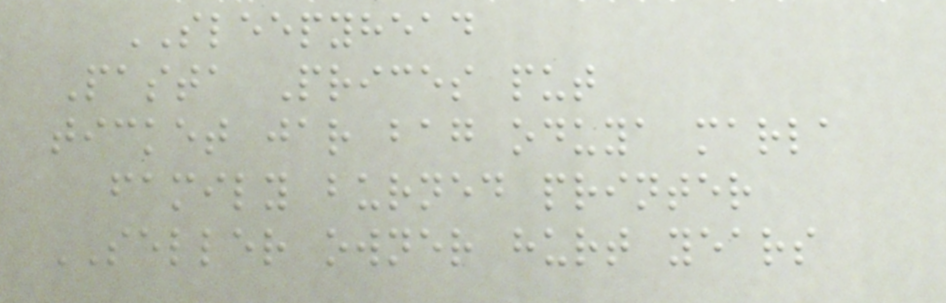SLEEPYHEAD
Pasta Prices put
ticket jar bag oduya marla
family burned printer
SELLER owner hurt years
